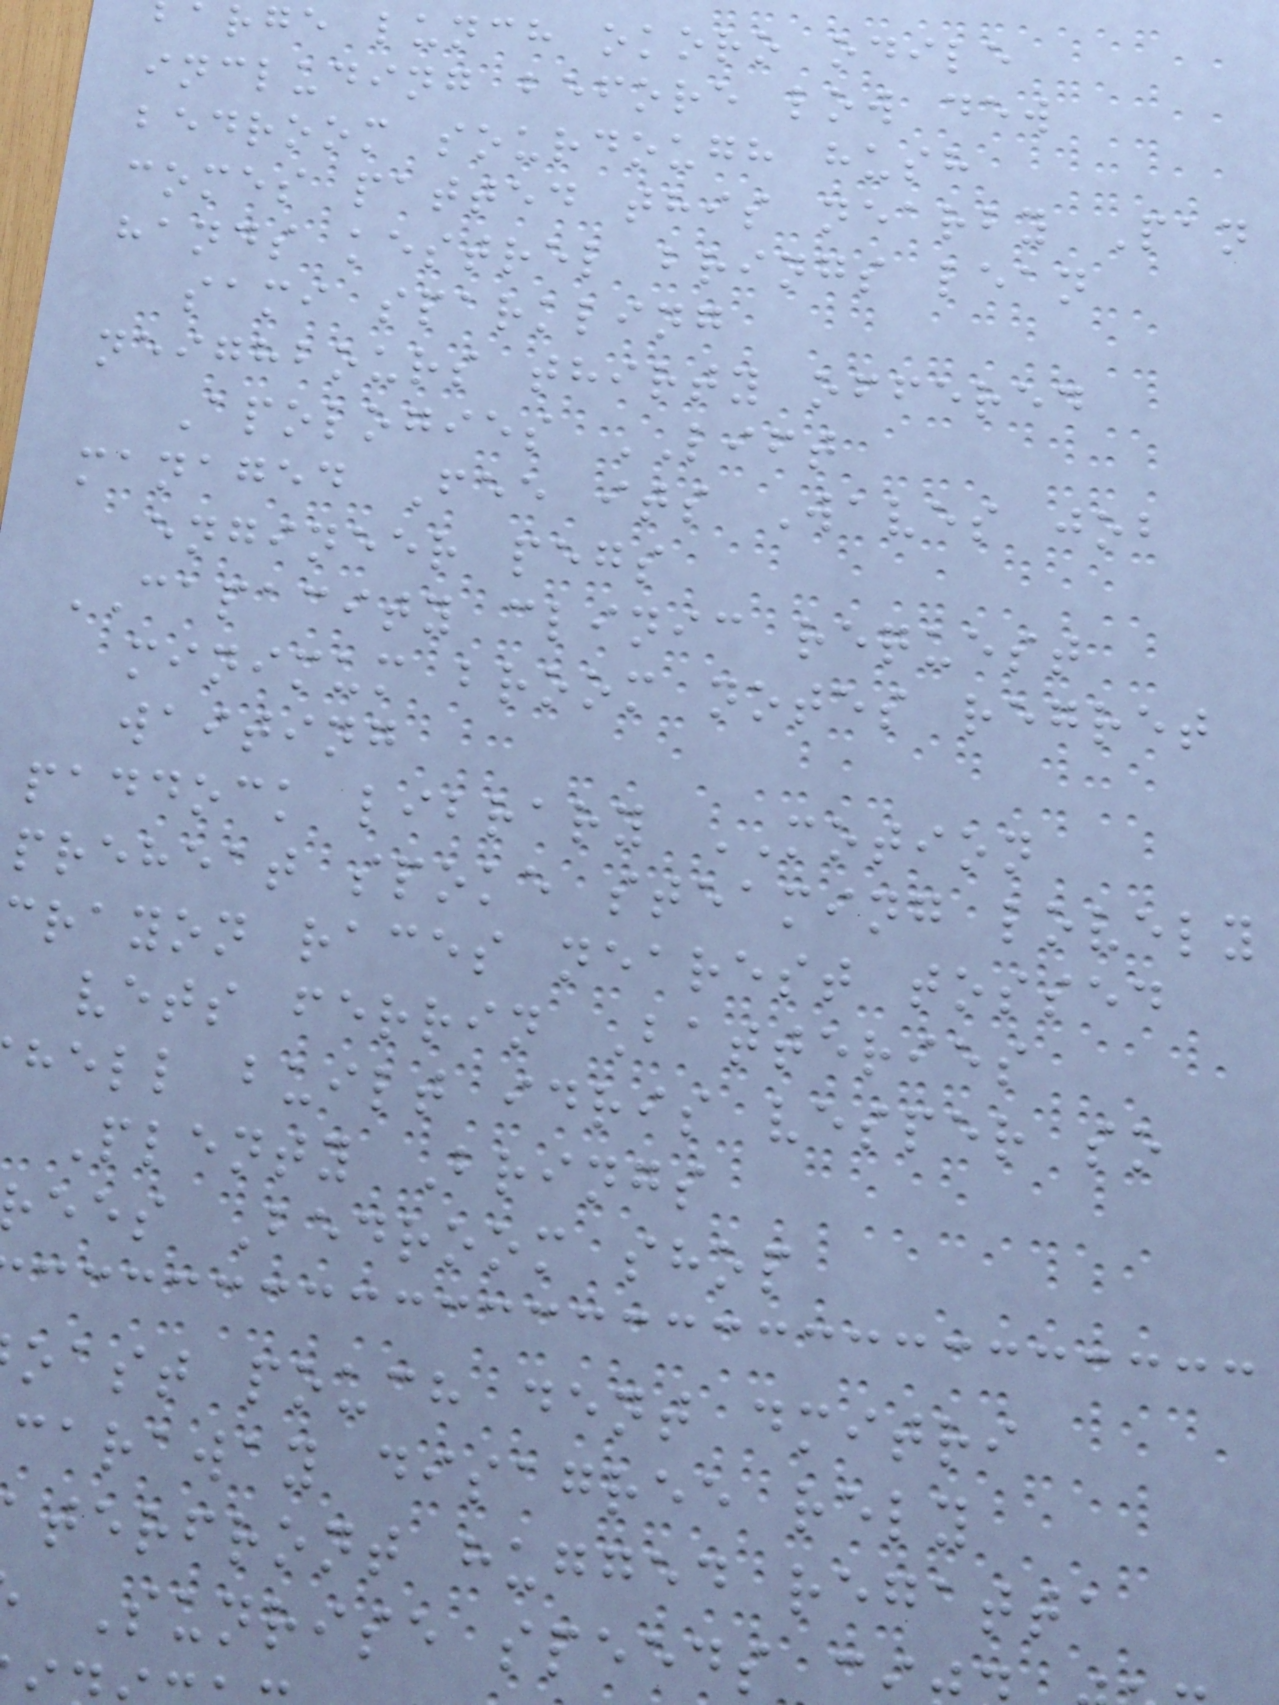arge lunch okoro odile
including before low dew
bedroom sourdough hush
comes patted this nearby Pan
hands kestrel brings lean
sami sparkling
neighbours thirty offered
Apologies LIFT
managed Fee its Waves job
engineer pegs
CAPACITY clinic request
minimum broom notes regret
waiting
paddock library MOTION
preheat spoke steaming lovely
crayon races nearest tossed
vets ferrin Batteries
hell built idris vesper so
Plenty Brings
ees Bedroom shop
oast pouch dent dmitri
caraway disagree rely
terfront hugged regatta
Sunrise speeds
